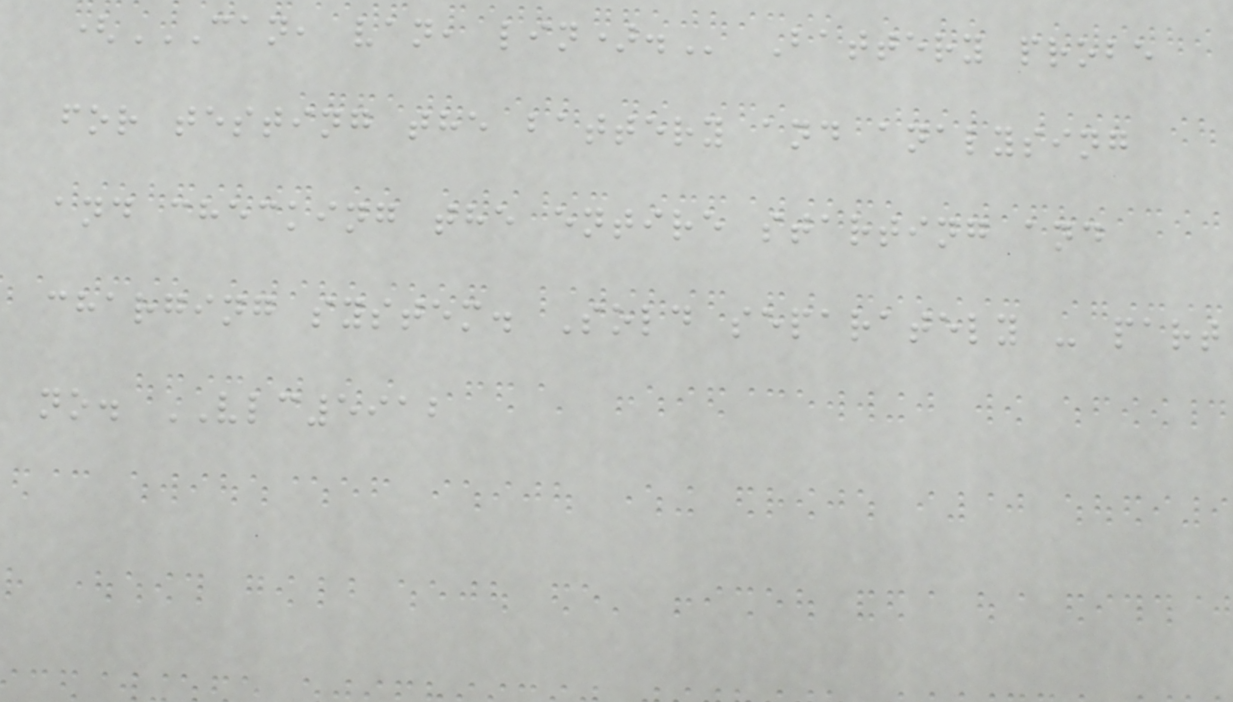(CAN, VAN, LIN). Battery probe
for testing the battery and analysing
and checking the entire starting and
charging system. Sold separately - part
no. VLC5912
